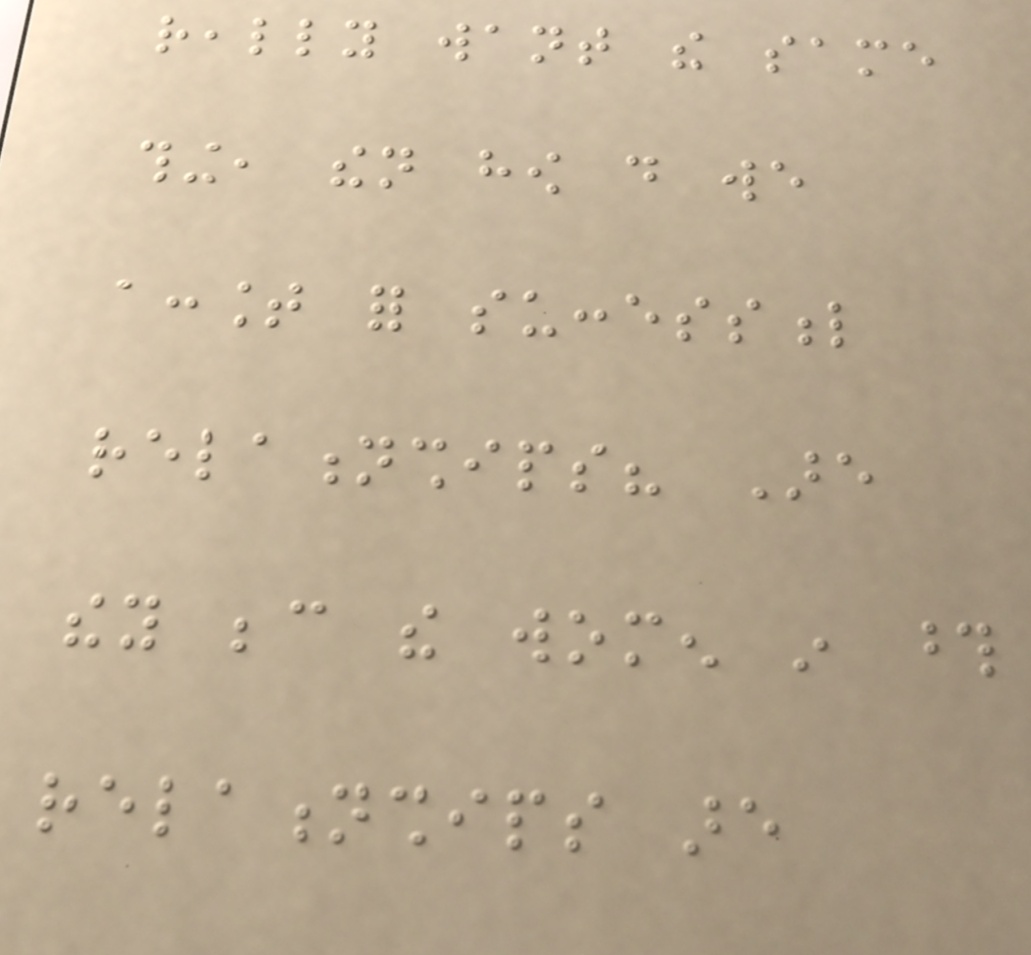really want the same
thing, then how do we
account for successful
relationships? Are
they because the women in those
relationships are
